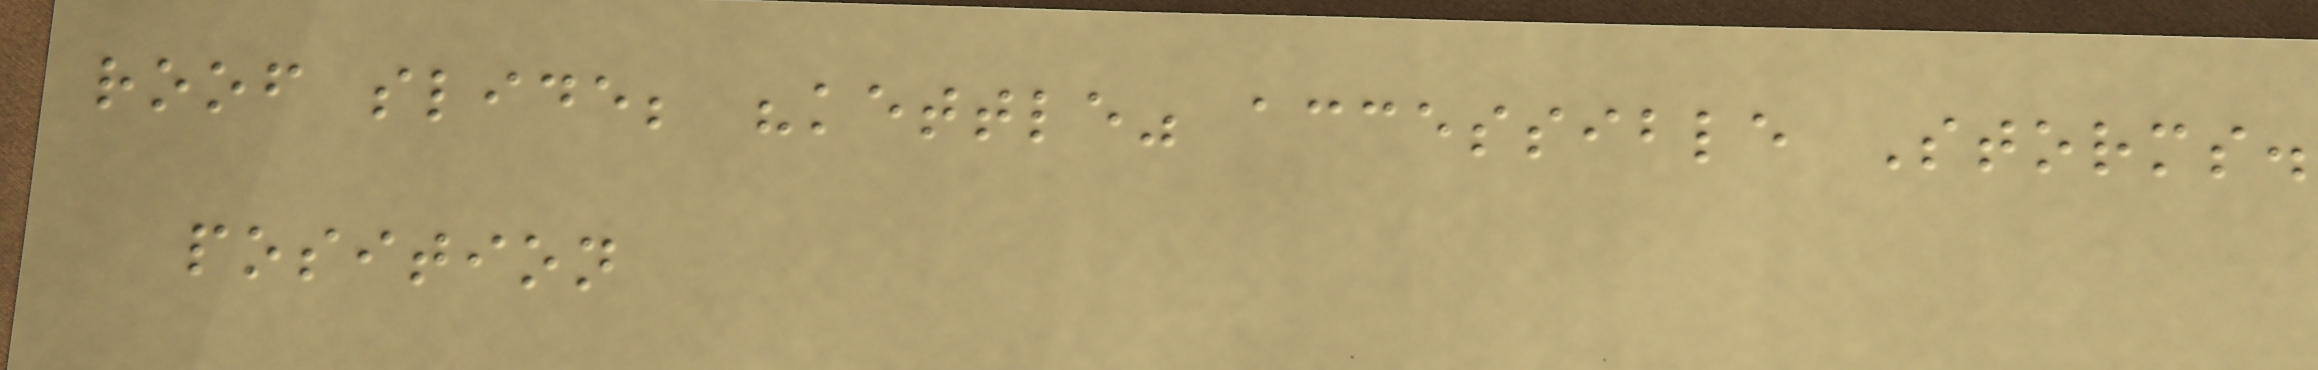roof slide; "kettle" accessible Storms.
position
